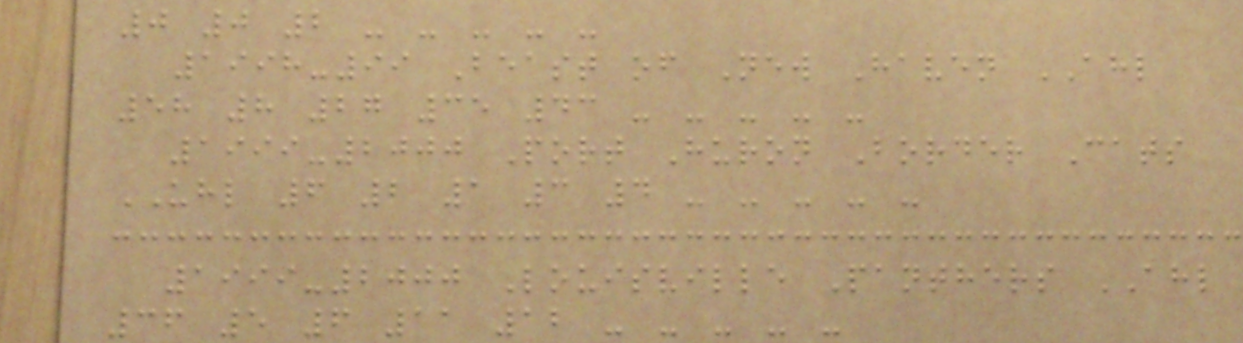0 0 2 - - - - -
1998-99 Beast of New Haven AHL
58 8 27 35 43 - - - - -
1999-2000 Port Huron Border Cats
UHL 6 2 1 3 4 - - - - -
1999-2000 Louisville Panthers AHL
36 5 6 11 12 - - - - -
